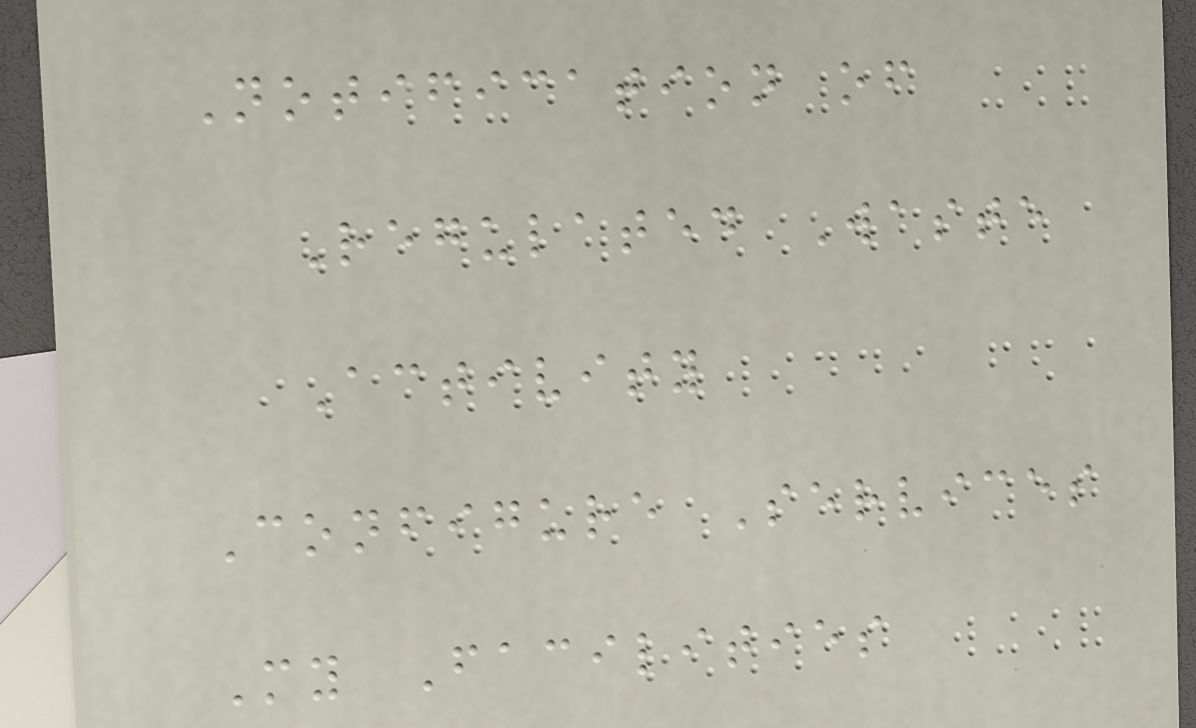Notification of
Regulated Waste
Activity
Configure Services
My Facilities
